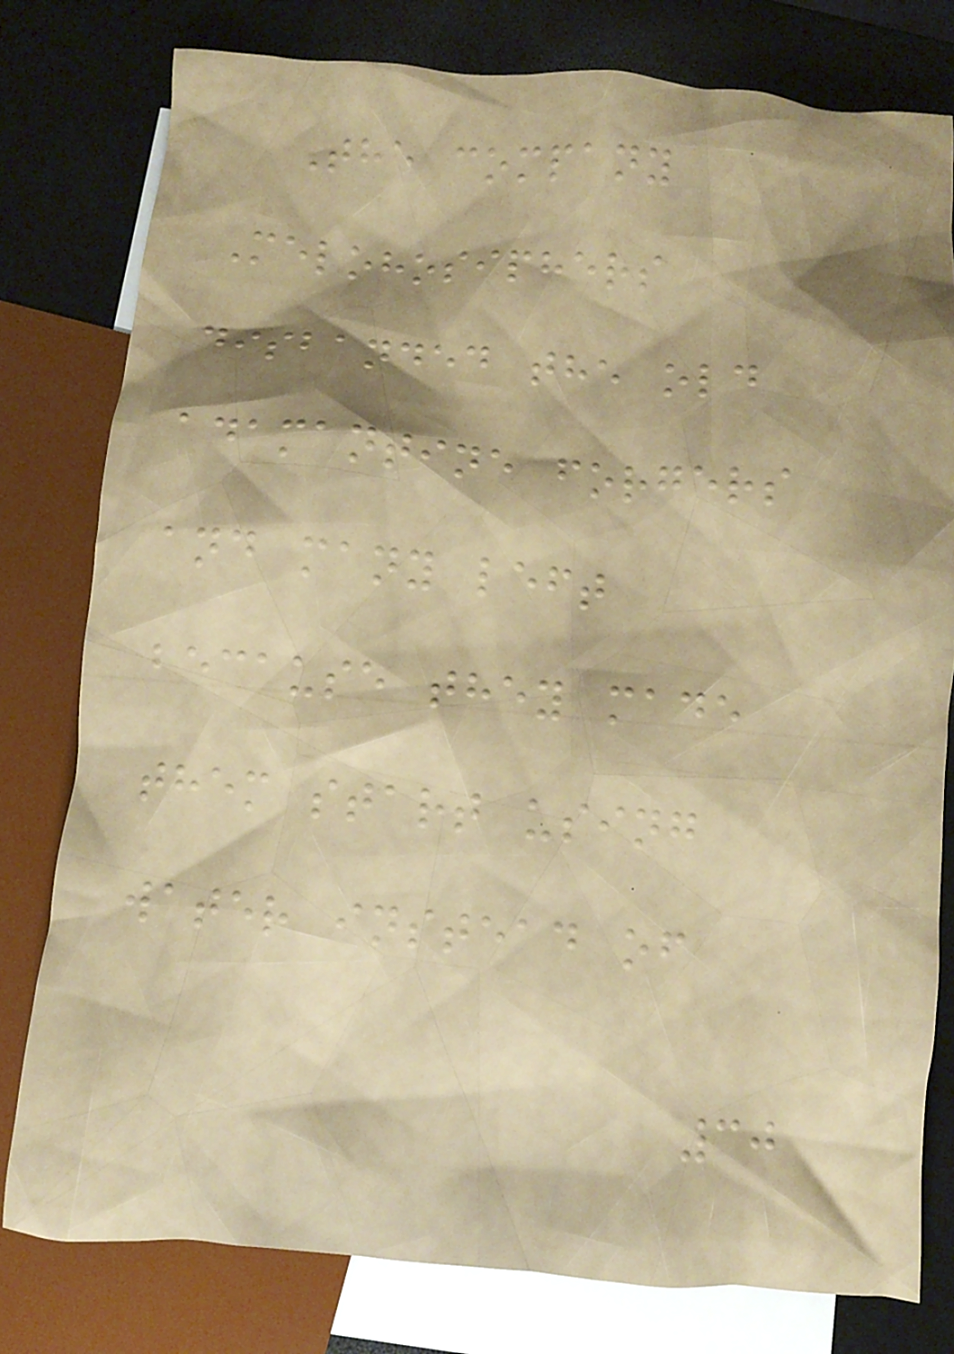The company
Melohosiphers
disbanded the old
adamantine forgers
and many left
because they made
them start using
water instead of
30
